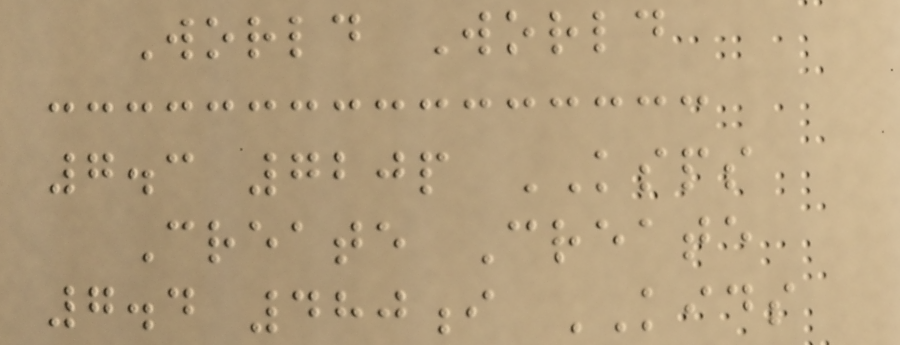World World
7.3 720p KSPS
Create Create
7.4 480i KIDS
